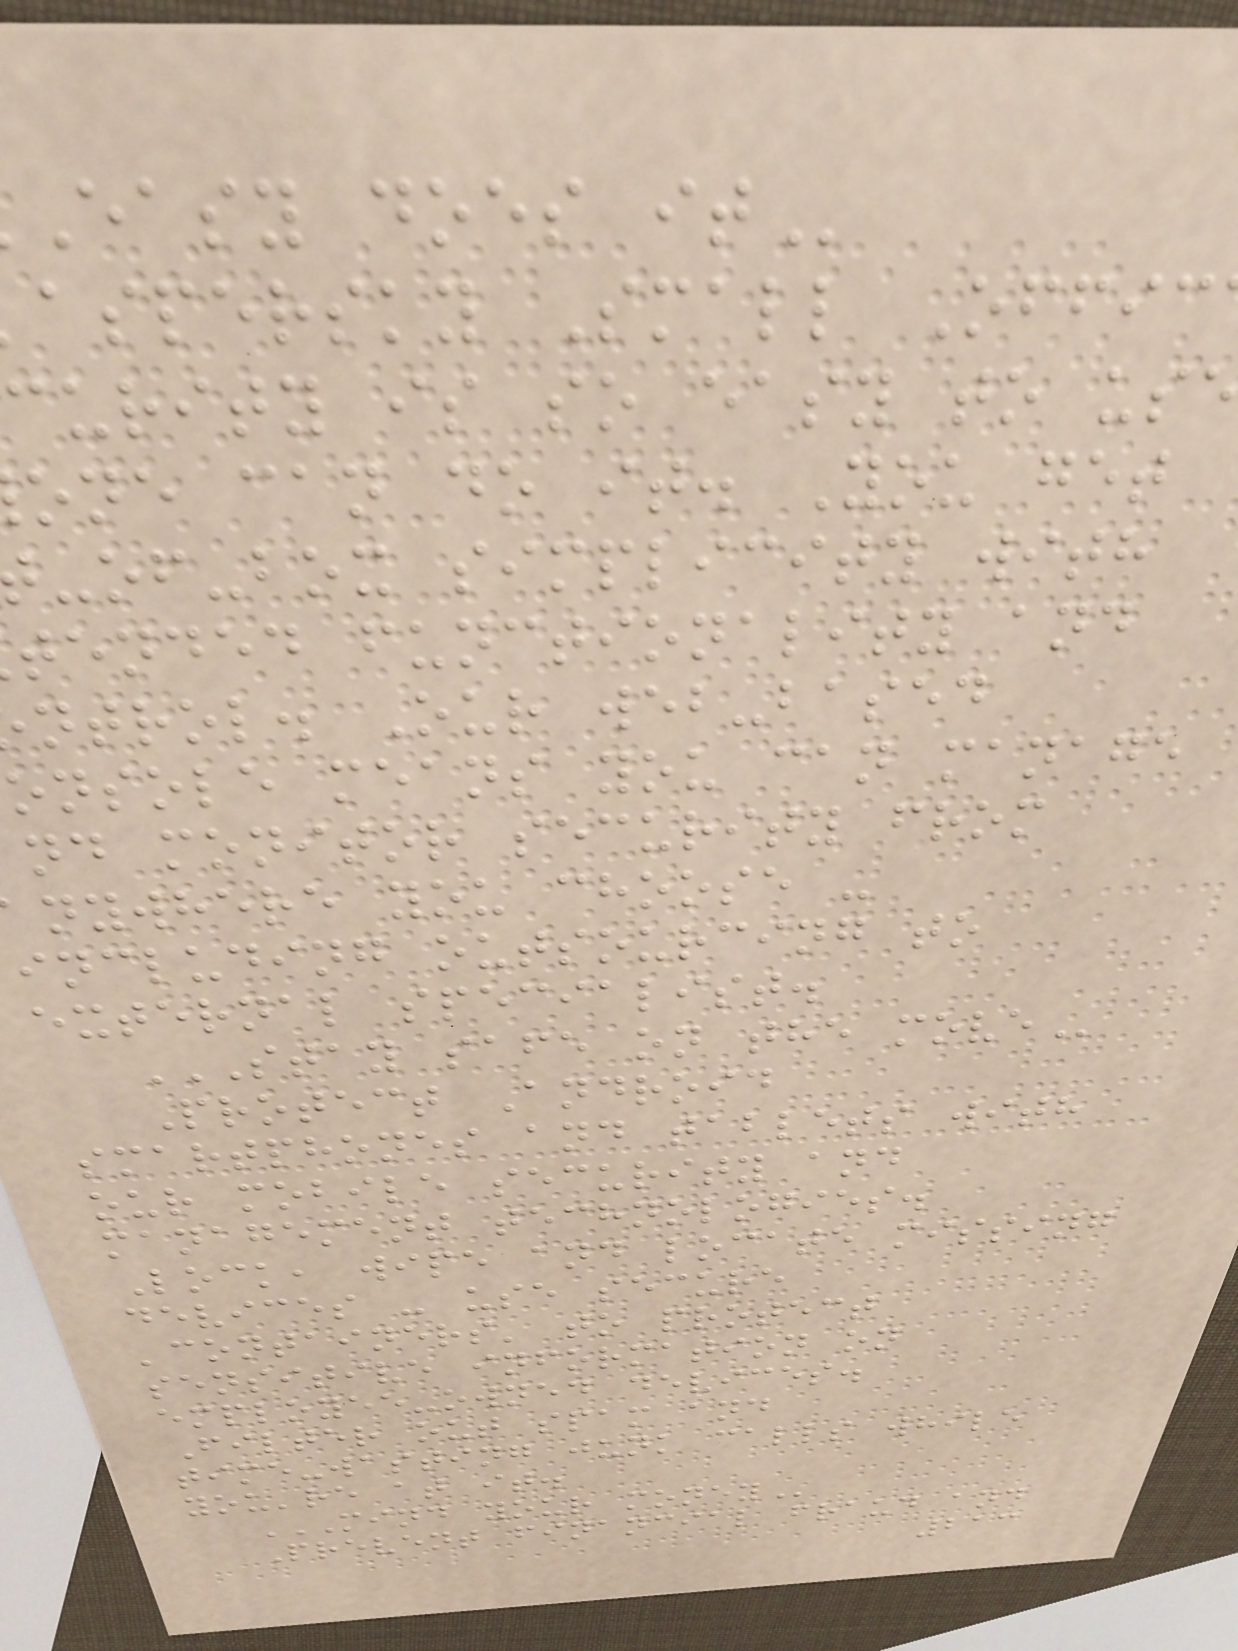easy does
aspersky Small Offic
curity is so easy to us
one can do it. You get
-of-box simplicity with
tended functionality and
ntrol. Our web-based
onsole means you can manage
nd monitor security from
nywhere you choose -
including outsourcing to
external specialist.
STAY SAFE ON THE MOVE
Protect Android
smartphones and tablets with
our mobile security and
management technologies.
Lock, wipe and locate missing
devices - use secure
'containers' to protect
sensitive information on
employee-owned devices.
Filter out spam and
time-wasting junk calls while
you're at it.
MIND YOUR MONEY
Prevent financial fraud and
213
